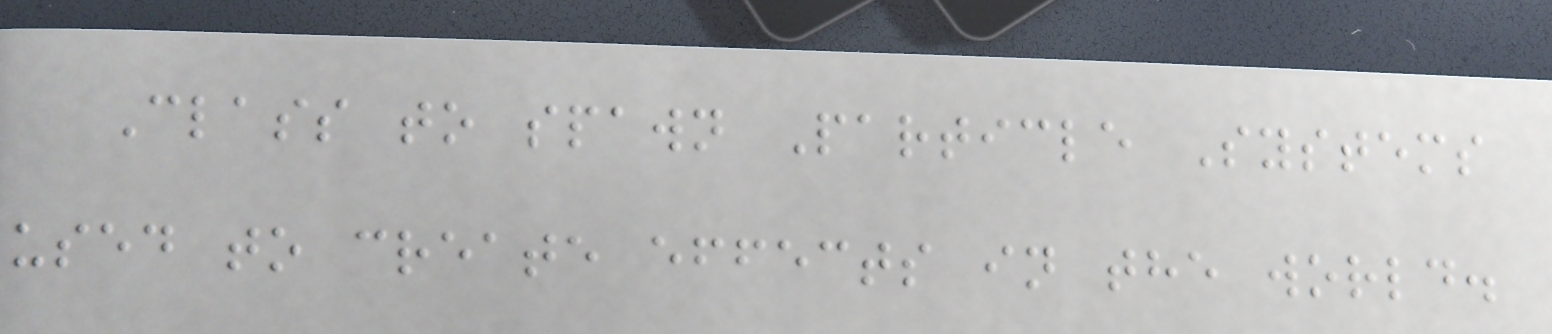Class to spawn Particle Systems
used to create effects in the world.
